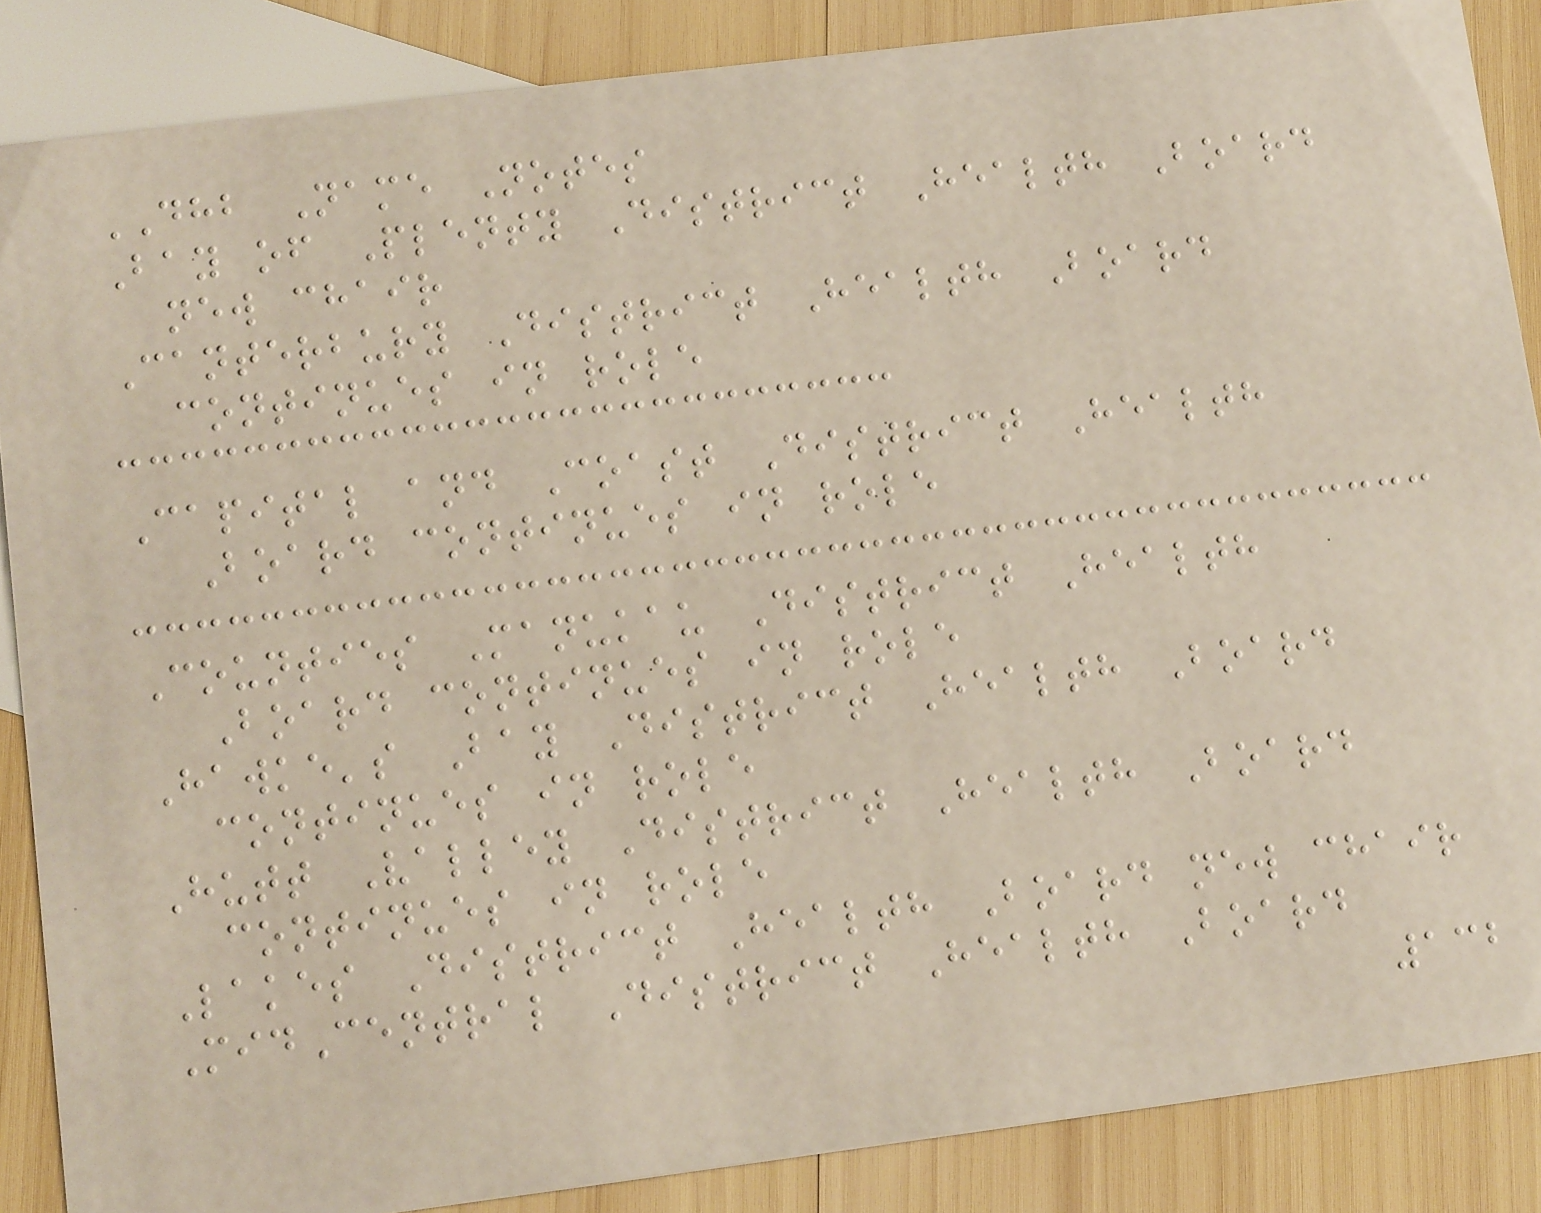DHB Name Notes
Bay of Plenty District Health Board
new chair
Canterbury District Health Board
continues in role
Capital and Coast District Health
Board continues in role
Counties Manukau District Health
Board continues in role
Hawke's Bay District Health Board
continues in role
Hutt Valley District Health Board
continues in role
Lakes District Health Board new chair
MidCentral District Health Board
132
